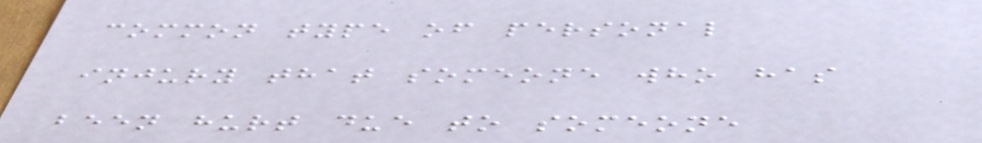common type of personal
injury that someone who has
been hurt due to someone
